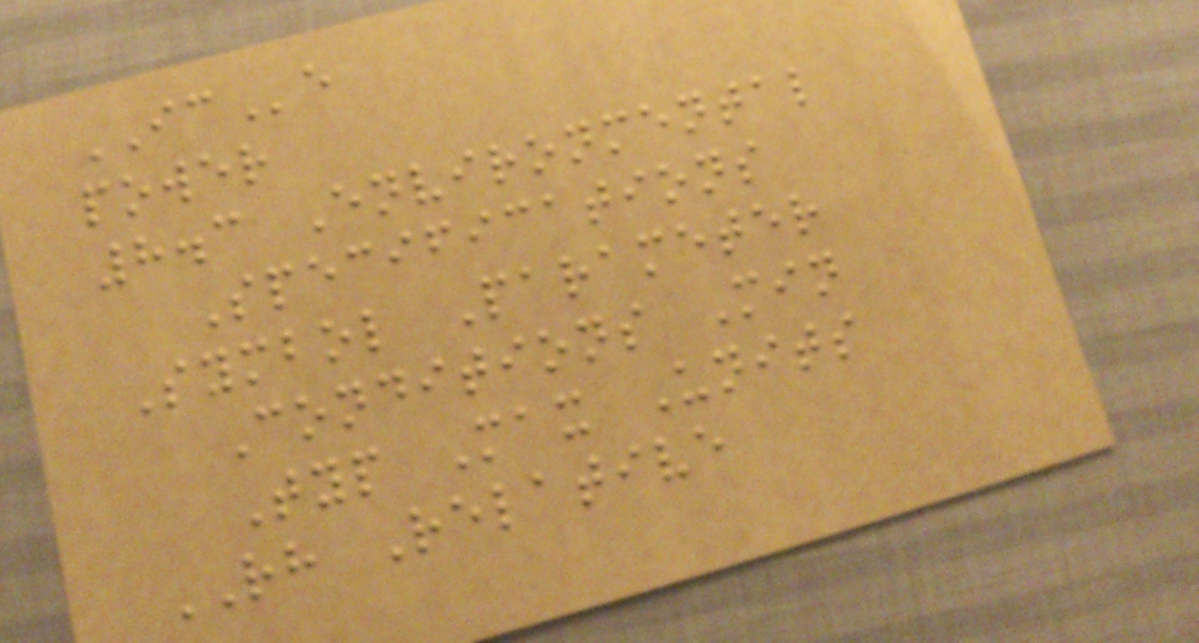ICe
power
8.3 Environmental
Specifications
Symbol Parameter
Conditions Min
Typ Max Units
RH Relative
